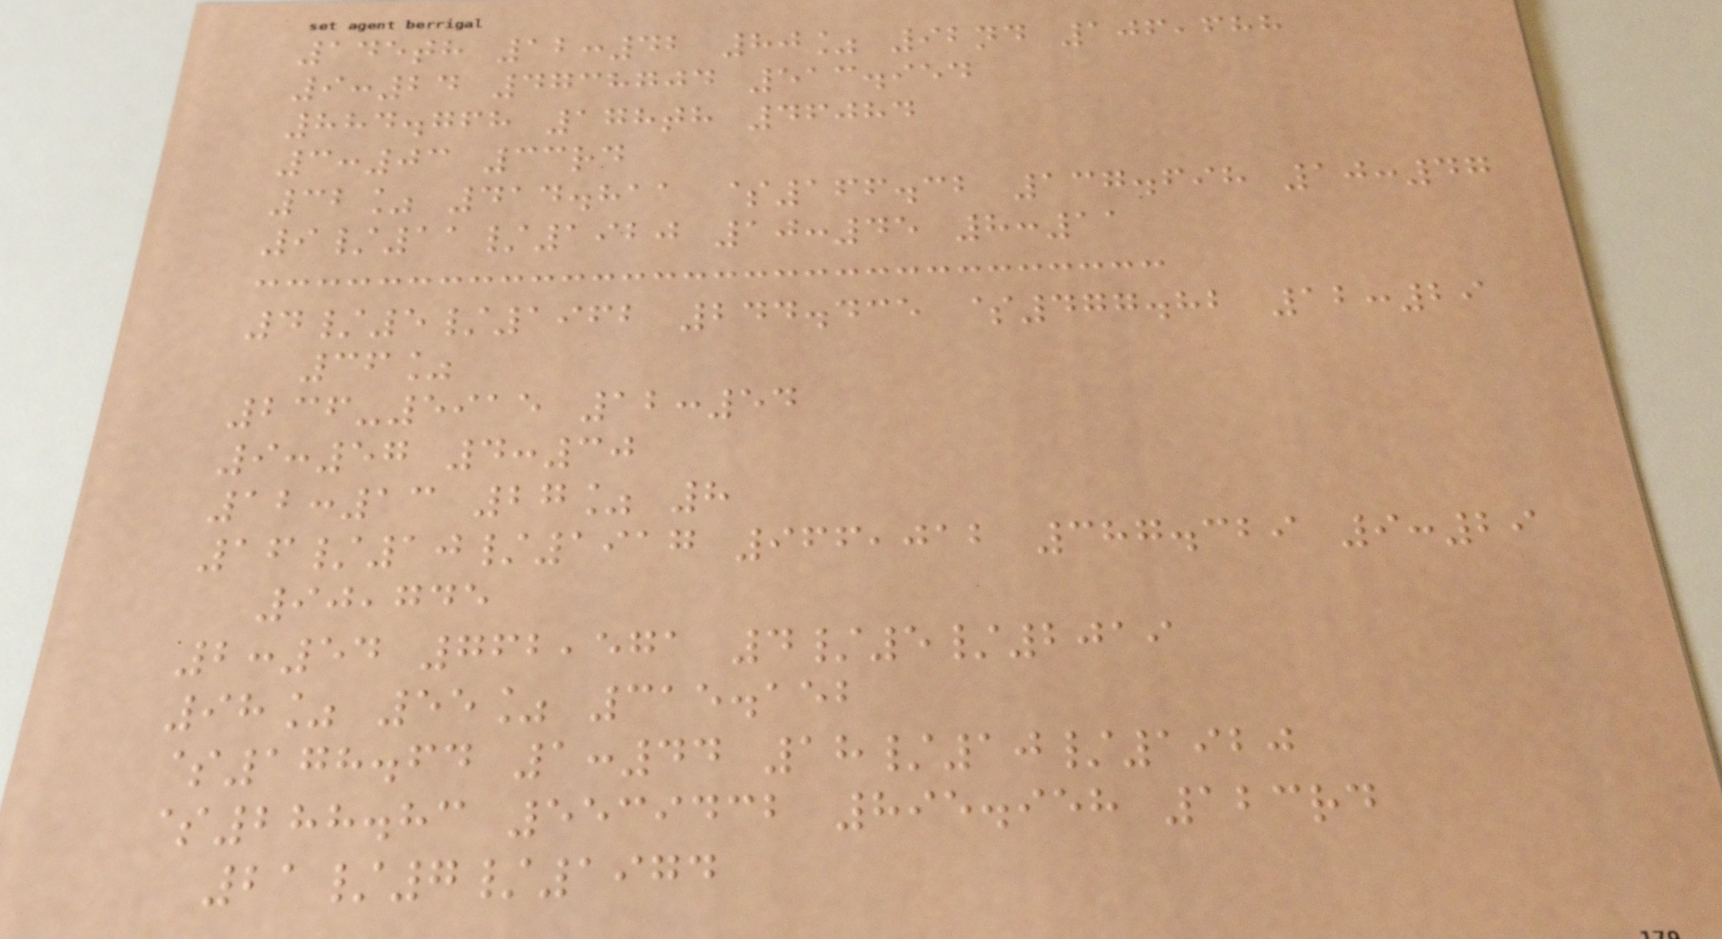145th 12:42 80% 92nd 106,688
9:24 4738704 513.954
884.768 178th 46084
3:03 33rd
32% 414.811 $166.32 137.698 10:47
9/11/1920 10:45 8:11
4/5/1962 244.435 $477.82 12:29
36%
236-5915 12:54
9:57 4:30
12:13 27% 8
16/10/1917 966,012 387.329 9:29
90,745
2:54 762,571 4/5/2019
98% 55% 315.152
$178.64 1:44 18/10/1920
$288.83 5539432 895.958 123rd
21/7/1974
